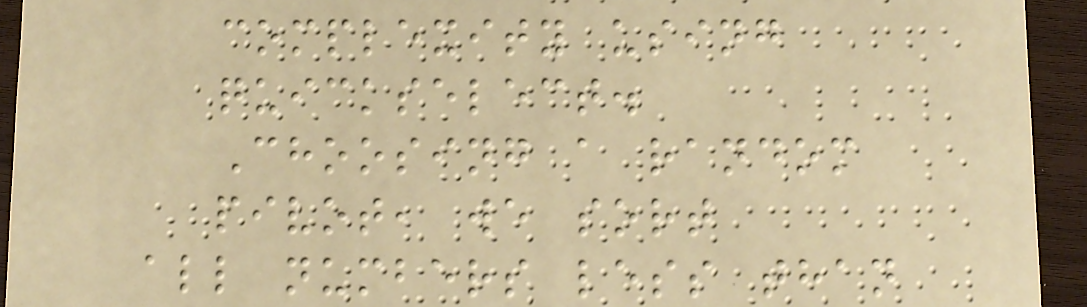complexity using
quickselect.
Choosing a random
pivot, we sort
all numbers less than
